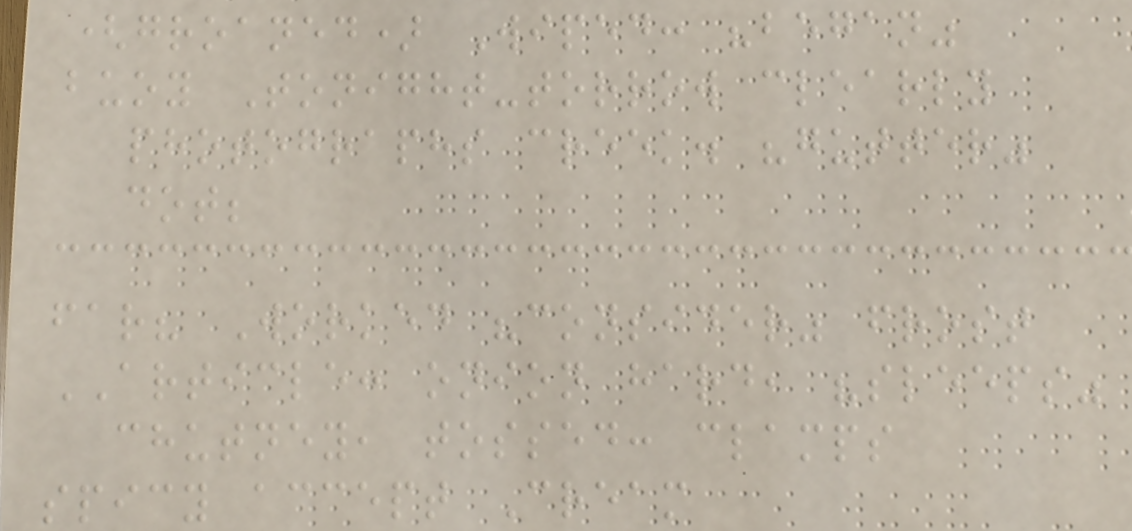(groaned) Wiped: "began"
buoy Tonight-torrow clearly
photographs creek. "gutter"
dot;
far? Worked "consider" frost
ARTICLE: onion hard, "sleeps"
chutney, tossed: clamps
spicy accept Cream
